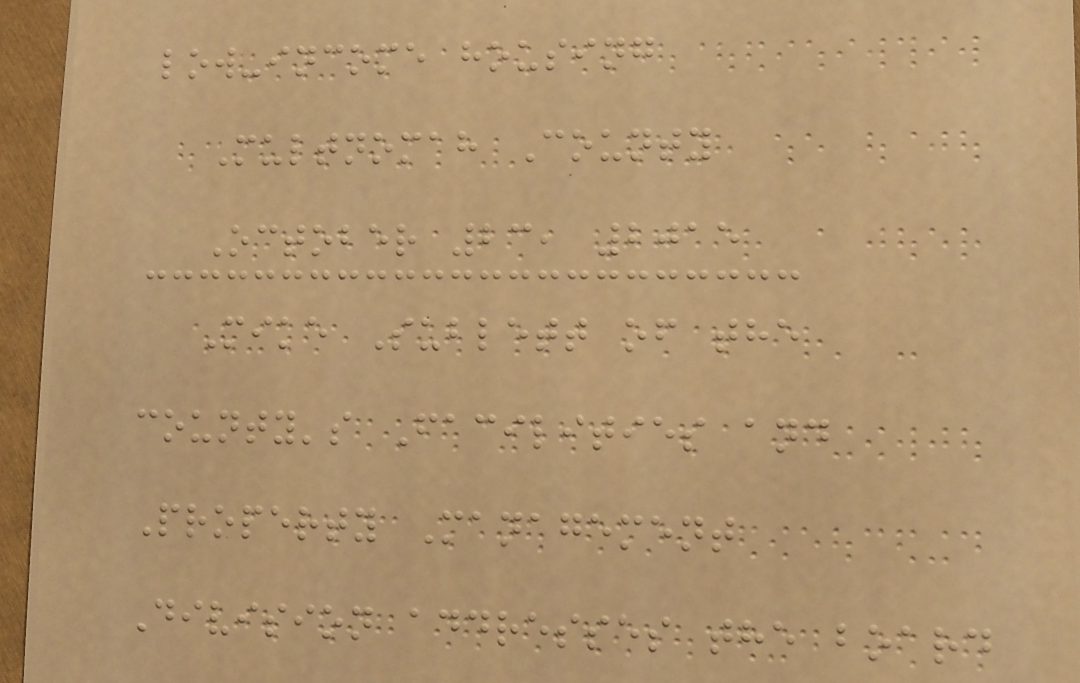low-income housing
Multnomah County
October 23, 2015
Mike Sublett of the
county's Facilities and
Property Management
Division addresses the board
